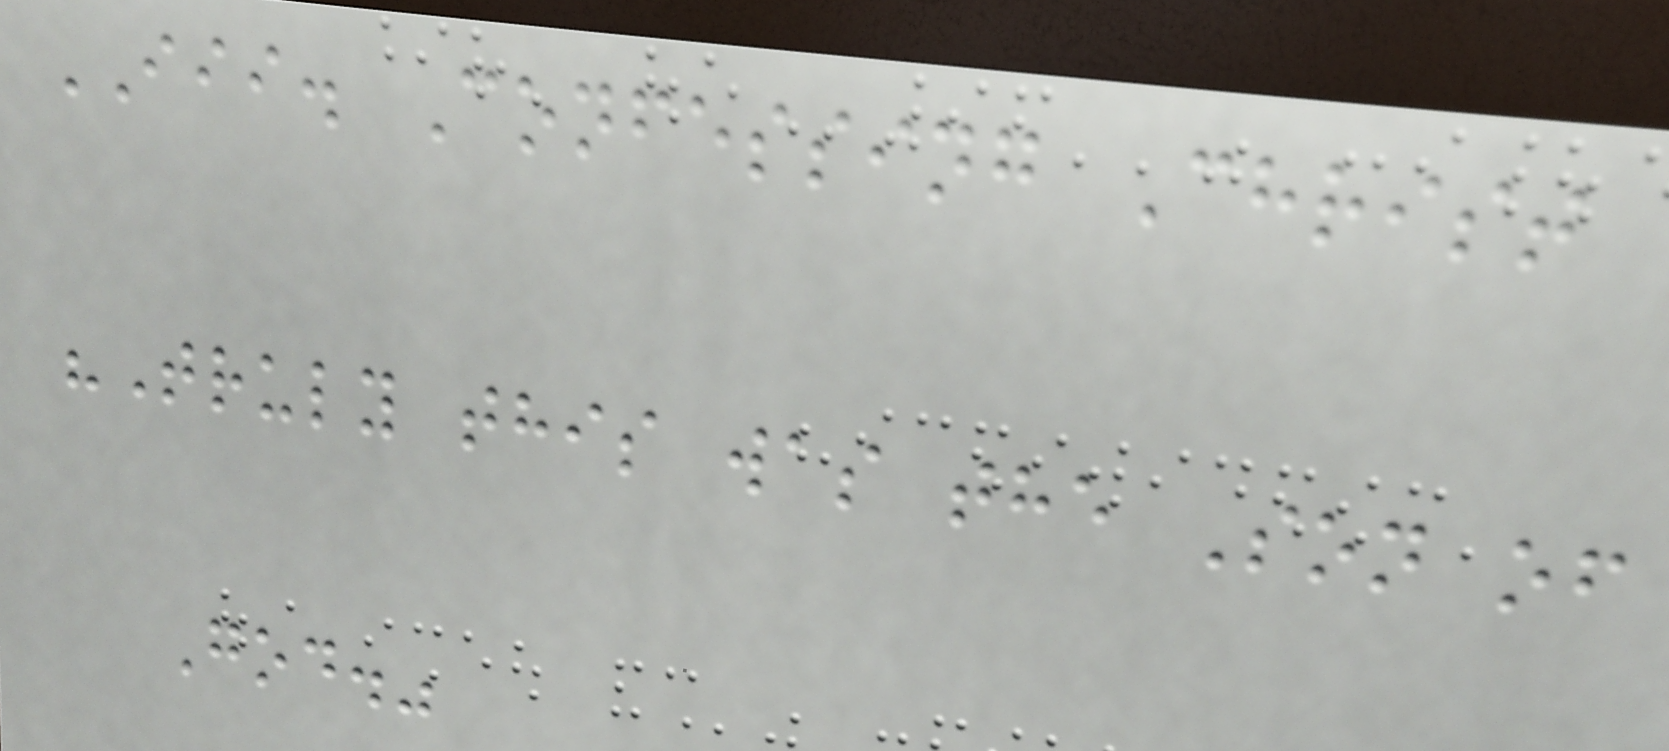III. Confessing Christ
"Truly this was the Son of
God."
